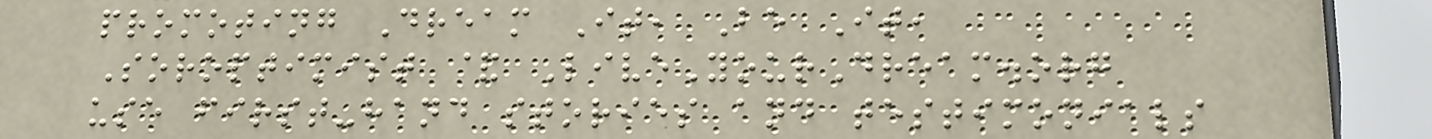promoting Dream It, Be It,
Soroptimist & LiveYourDream.org
use first-hand stories and testimonials
